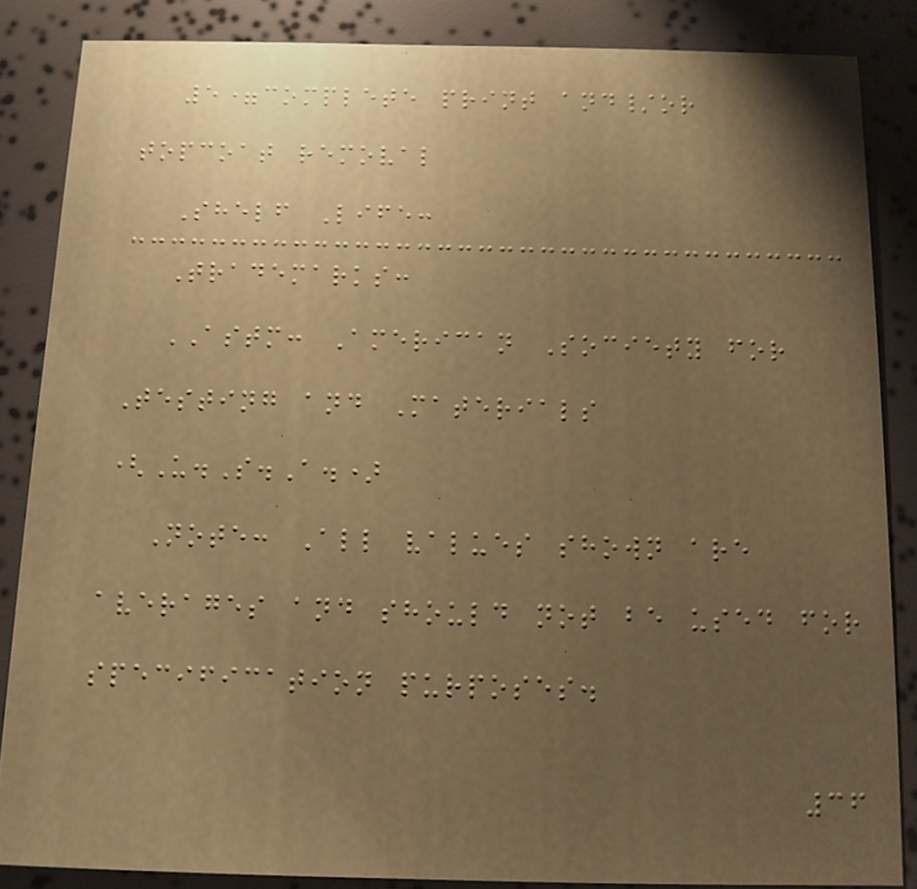5=complete print and/or
topcoat removal
Shelf Life:
Trademarks:
ASTM: American Society for
Testing and Materials
(U.S.A.)
Note: All values shown are
averages and should not be used for
specification purposes.
36
